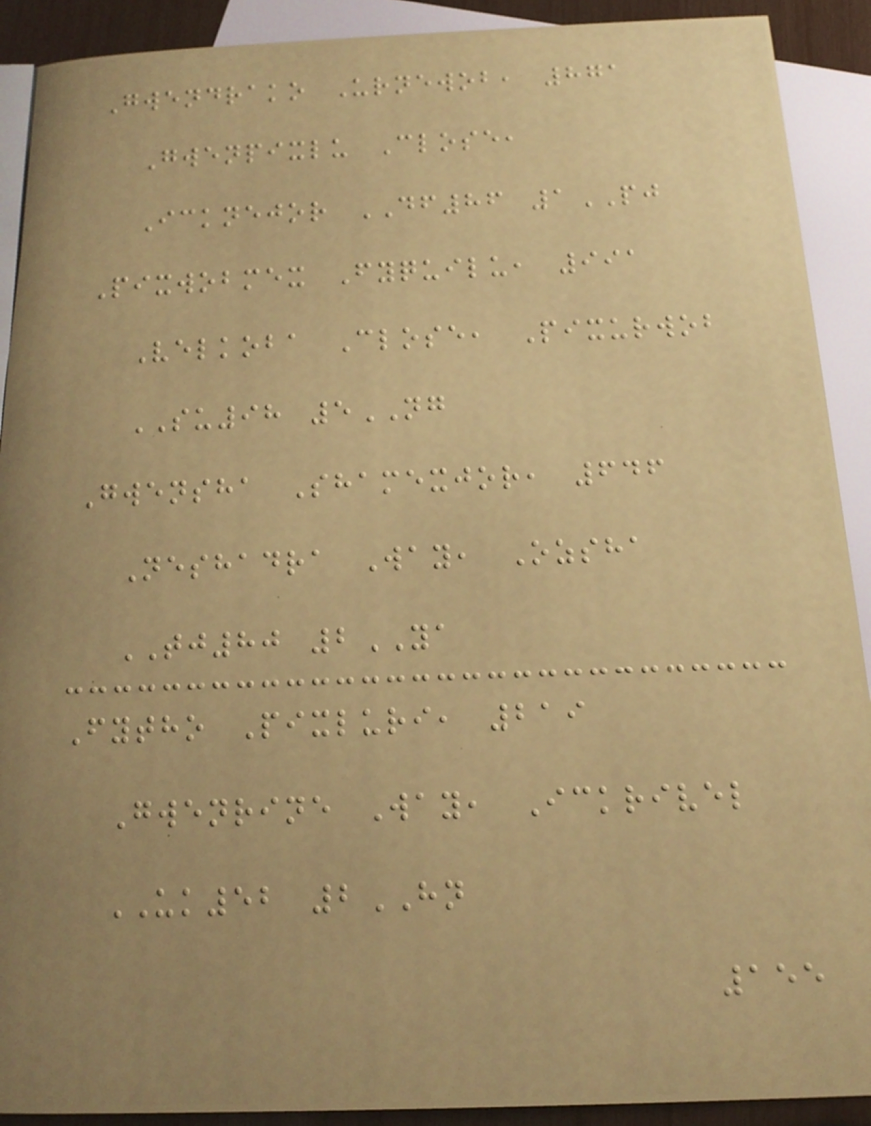Gwendrako Urnewob, 871
Gwenpixlu Close,
Icknejor DF86 1PJ
Pixwobmex Fyquilu, 991
Velkoba Close, Pixurwob
SU98 5NG
Gwensha Shamexjor, 646
Neshadra Way, Ozsha
TJ80 2YA
Fytho Pixluri, 219
Gwenrine Way, Ickrivel
UK52 2HN
155
